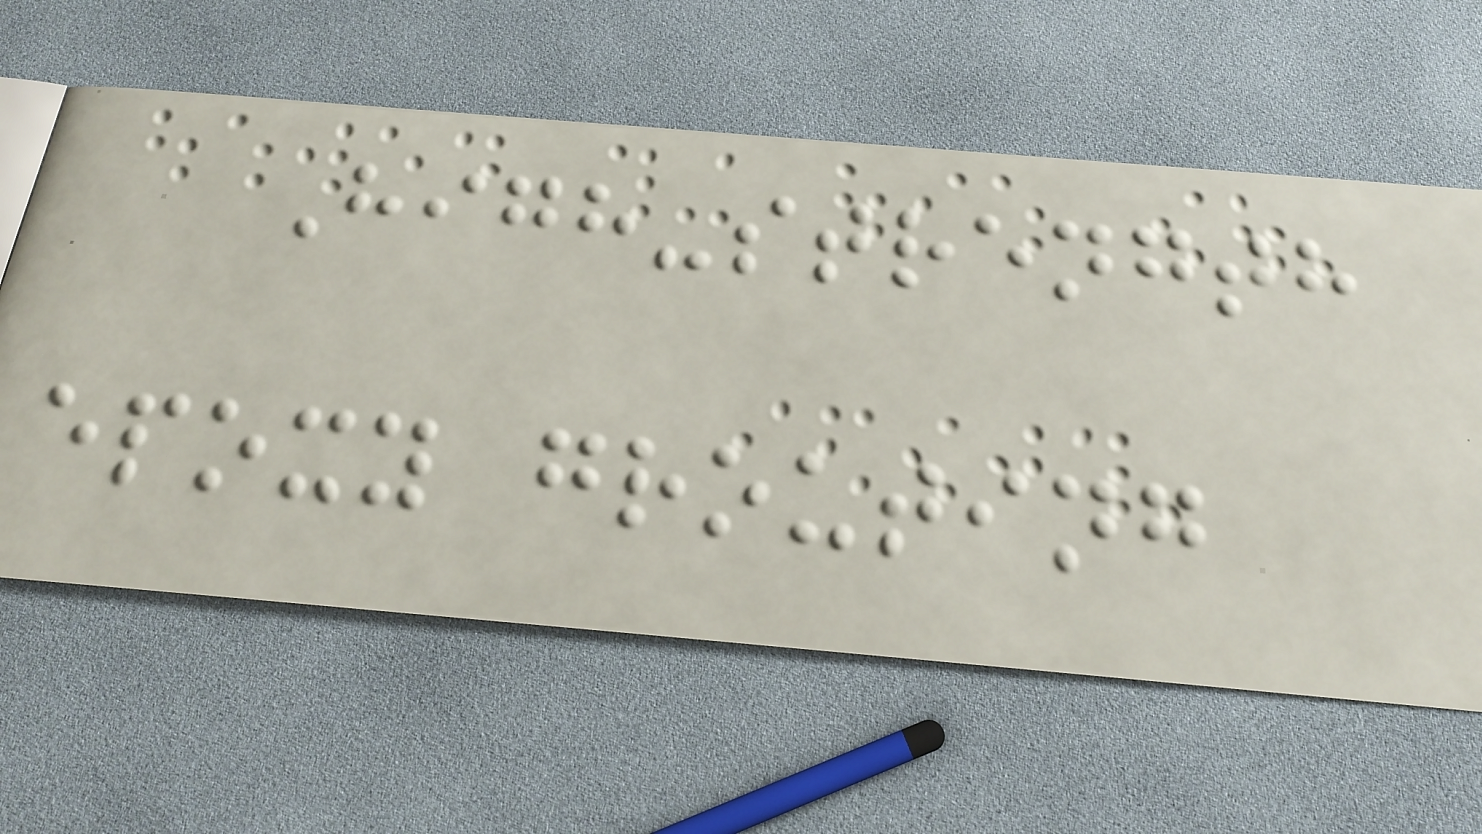High-strength
epoxy grouting
